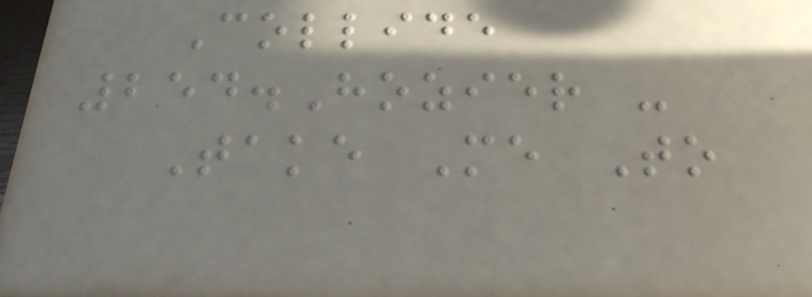Collide
254.Hozier -
Take Me To
